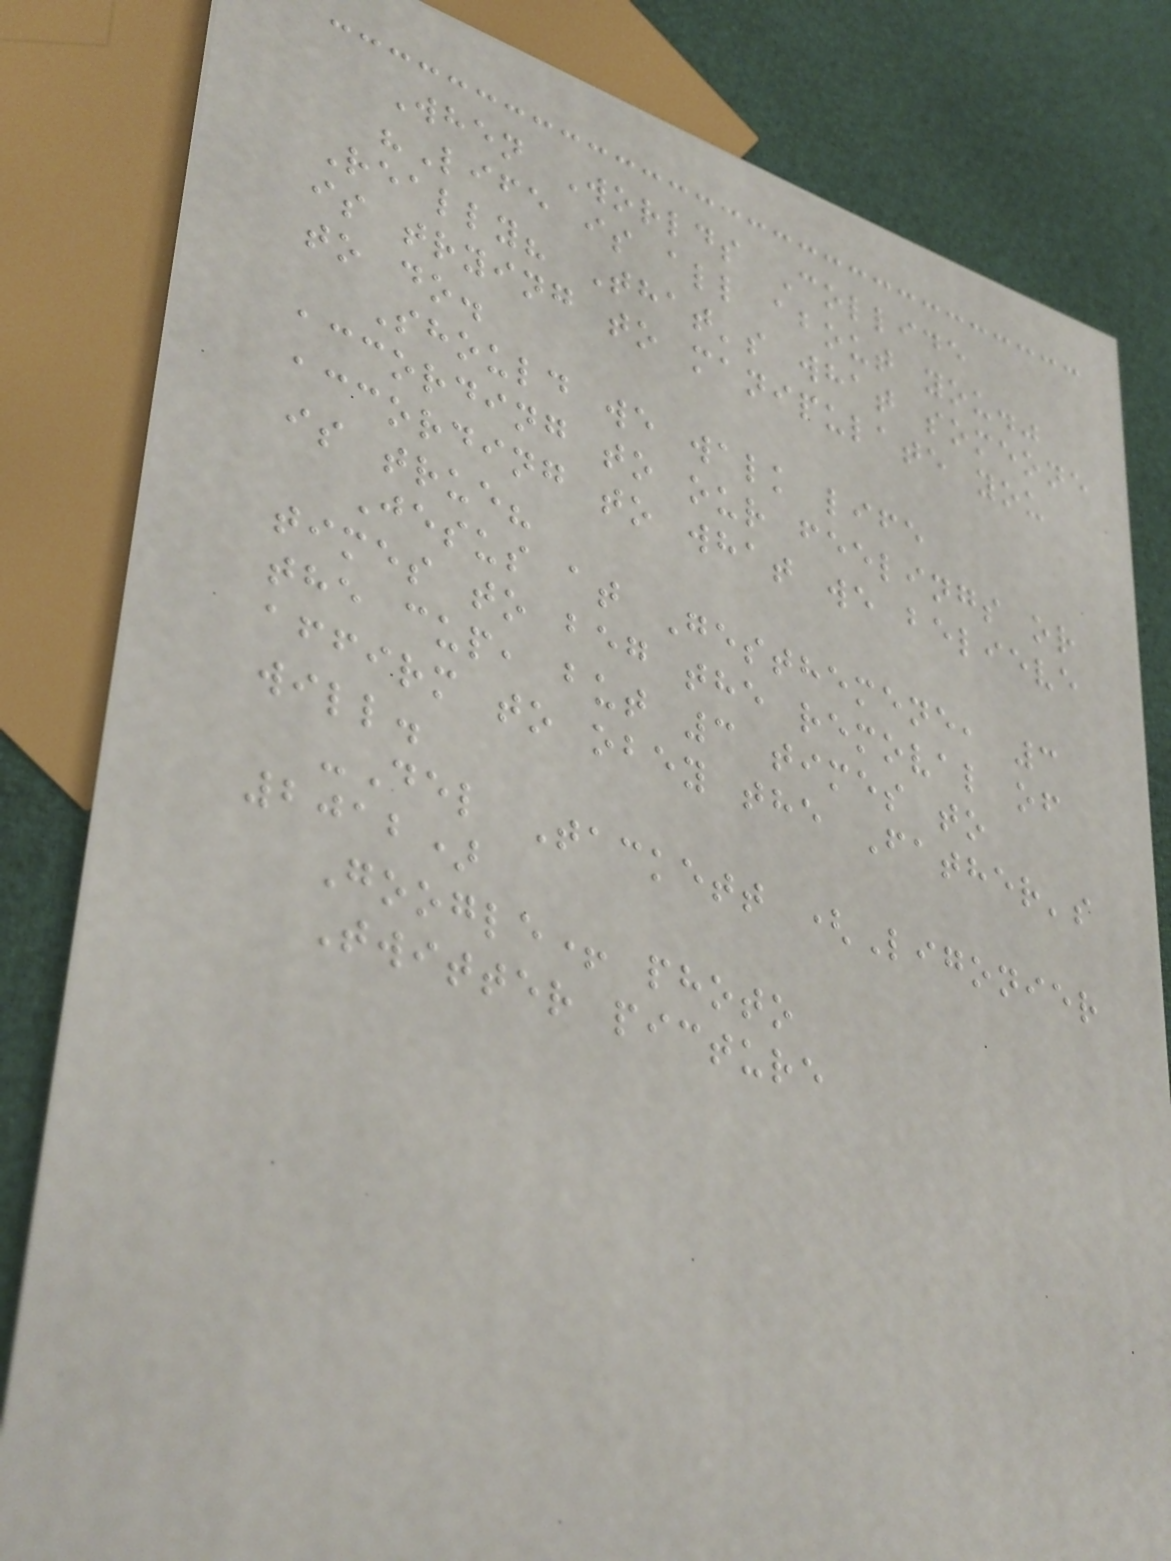When Worlds Collide
"Life is all about you."
Really? That's what someone
is trying to manipulate you
to do.
Should we walk life
according to our feelings or
according to what we believe
is true?
Jesus at Gesthemene, 3
times to beg the removal of
the cup, but 3 times to
affirm to obey the Father's
will.
-Del Tackett (Ligonier
2012)
Google+ photo
Twitter picture
